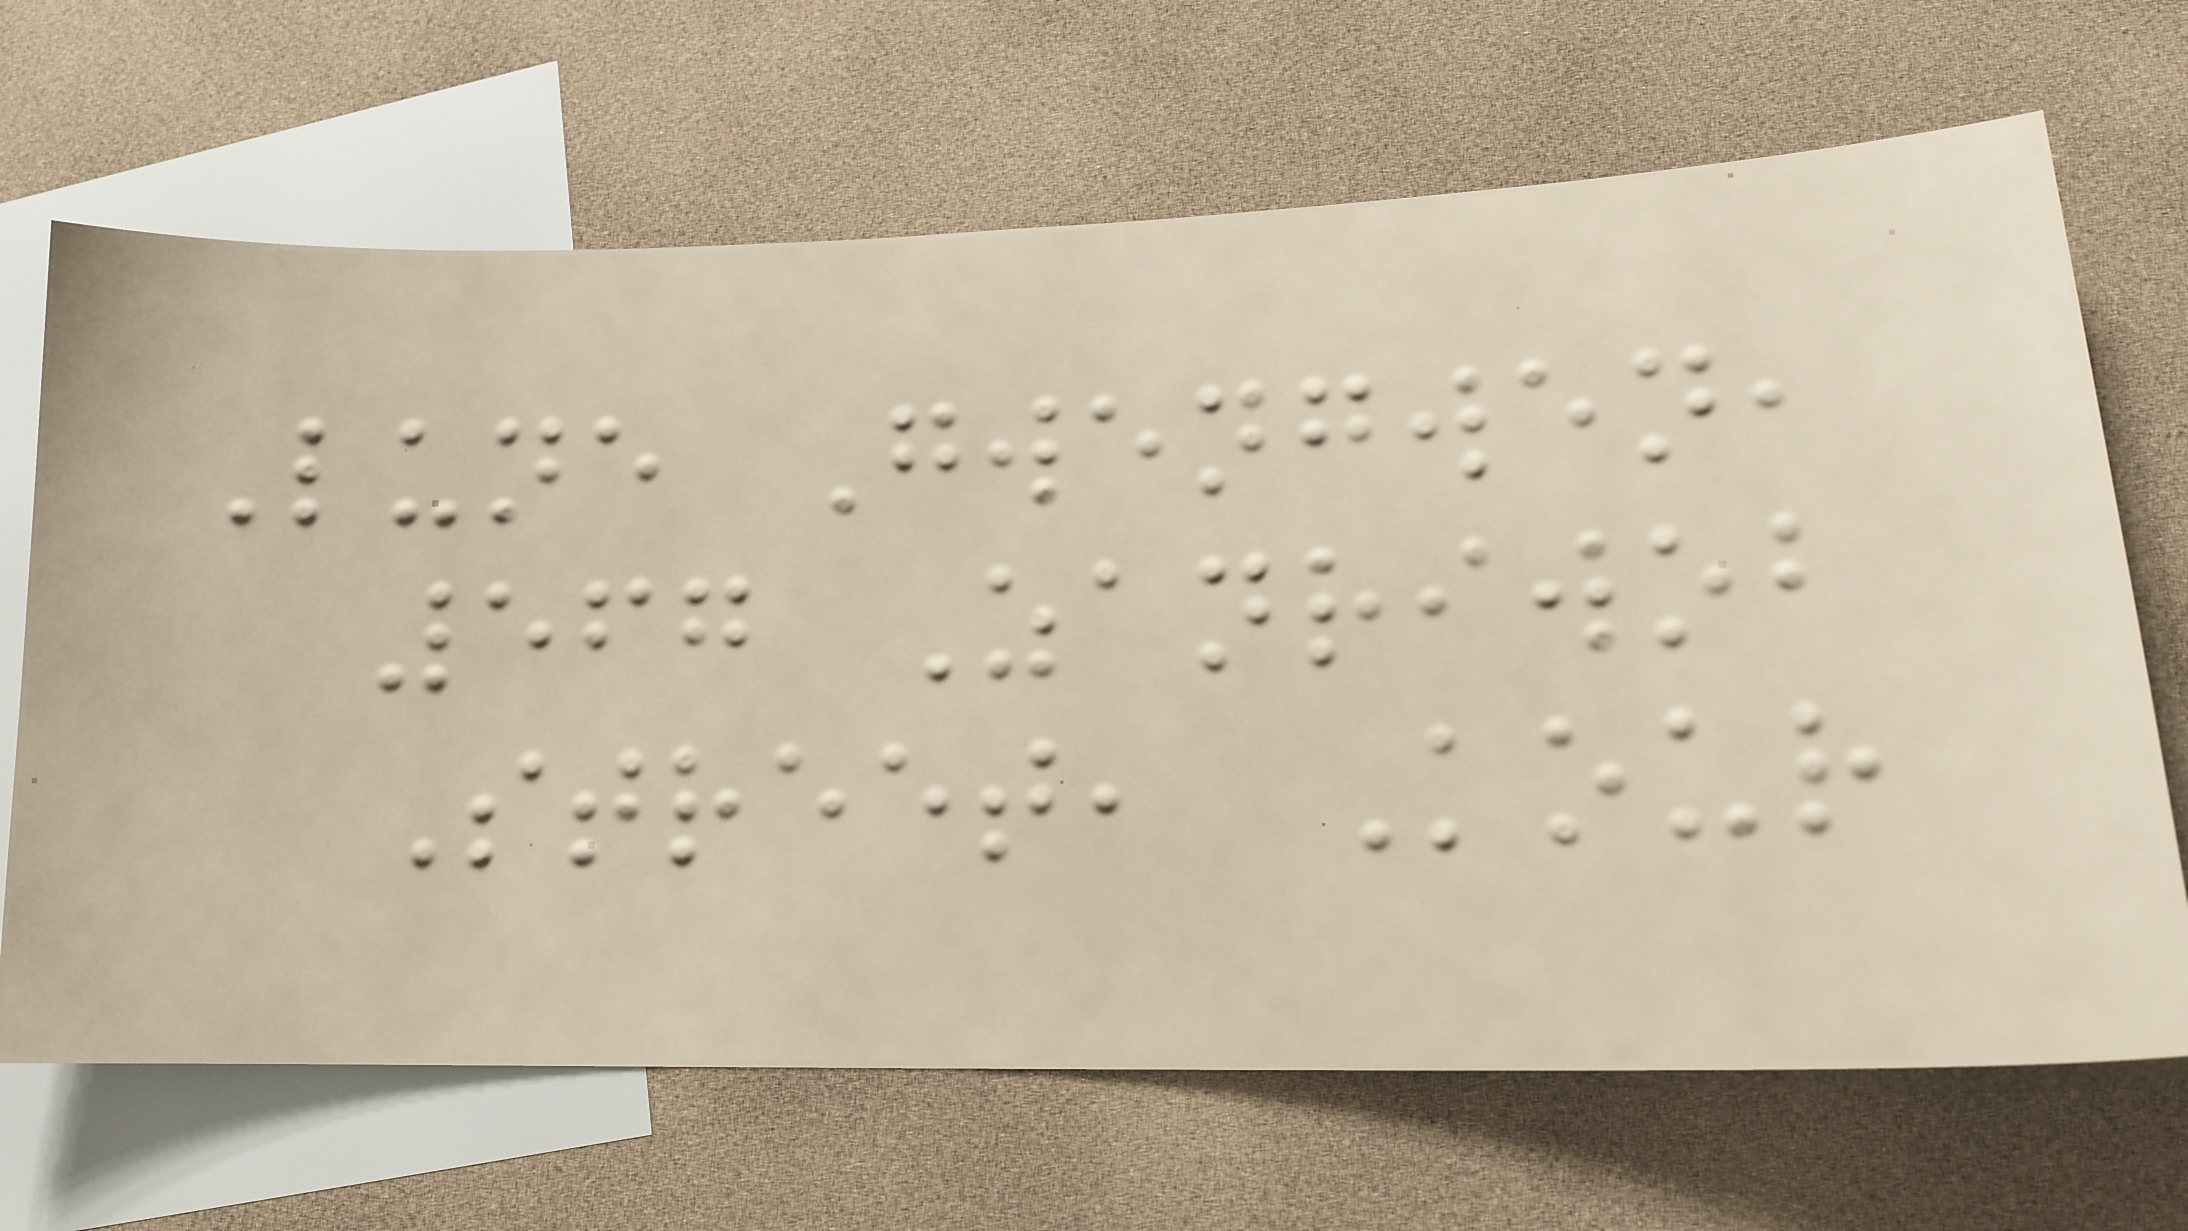Lune Gwengwen,
567 Zanriwob
Street, Kour
